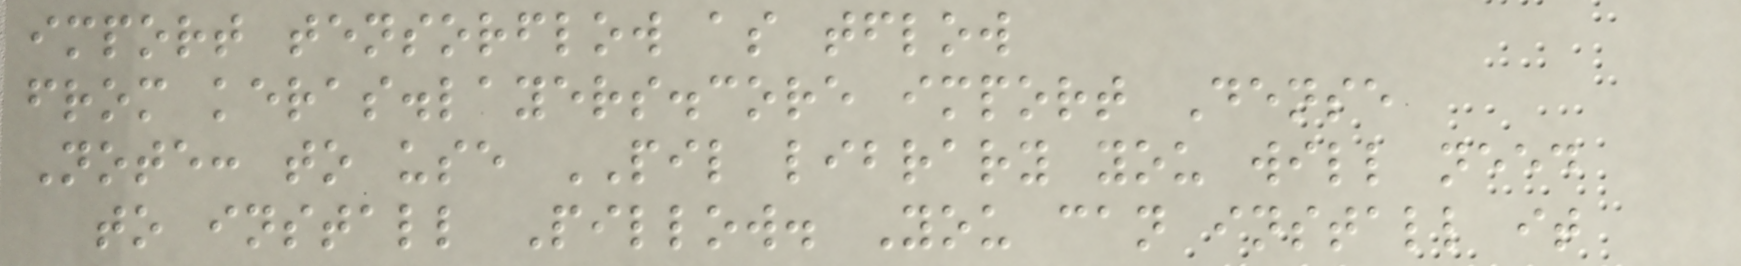import tensorflow as tflow
from keras.layers.core import Dense
Note: to use PIL library you will need
to install Pillow. You can install it
